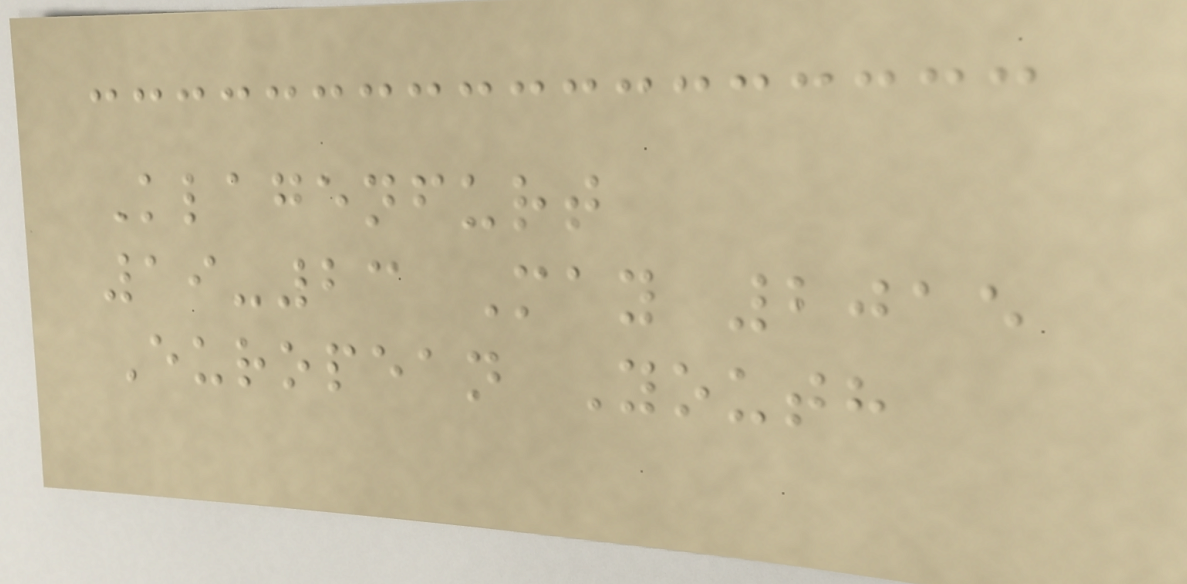Klagenfurt
19-23 May 2015
European Youth
